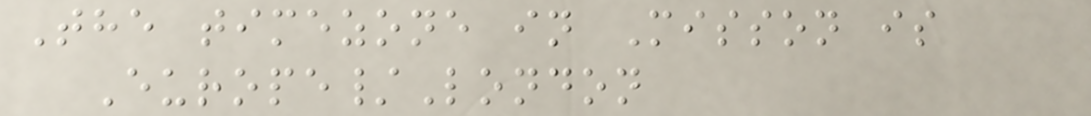The timezone in Misson is
Europe/London
